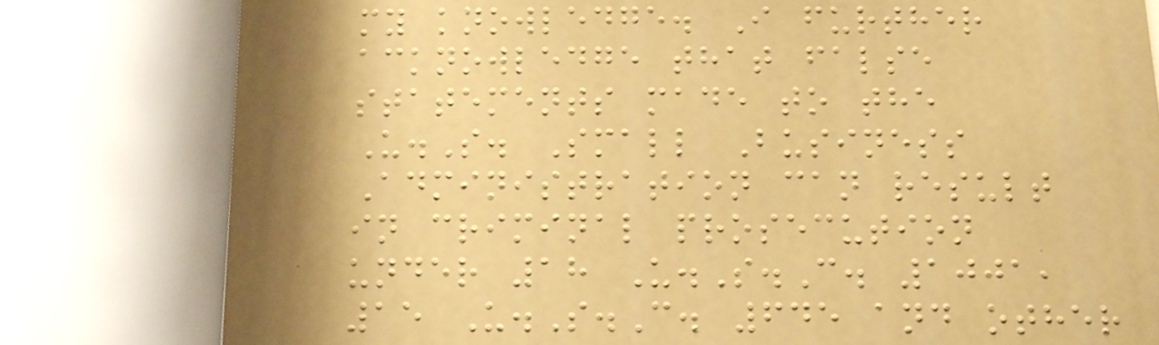my knowledge. I further
acknowledge that false
statements made to the
U.S. Small Business
Administration can result
in criminal prosecution
under 18 U.S.C. 1001,
15 U.S.C. 645 and other
